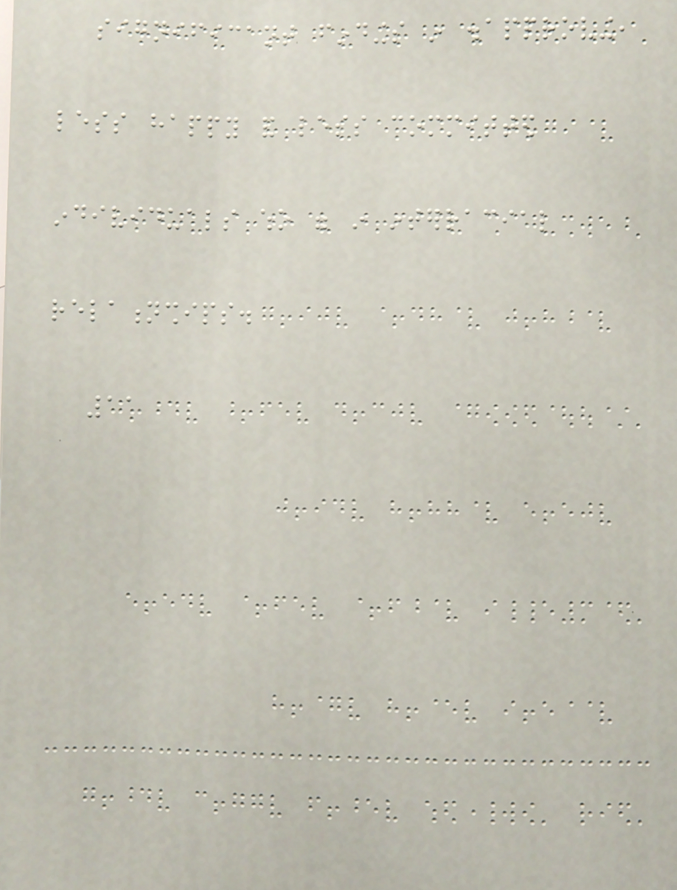significant findings in disapproving,
less happy and less committed
individuals who were in interracial
relationships.
11
